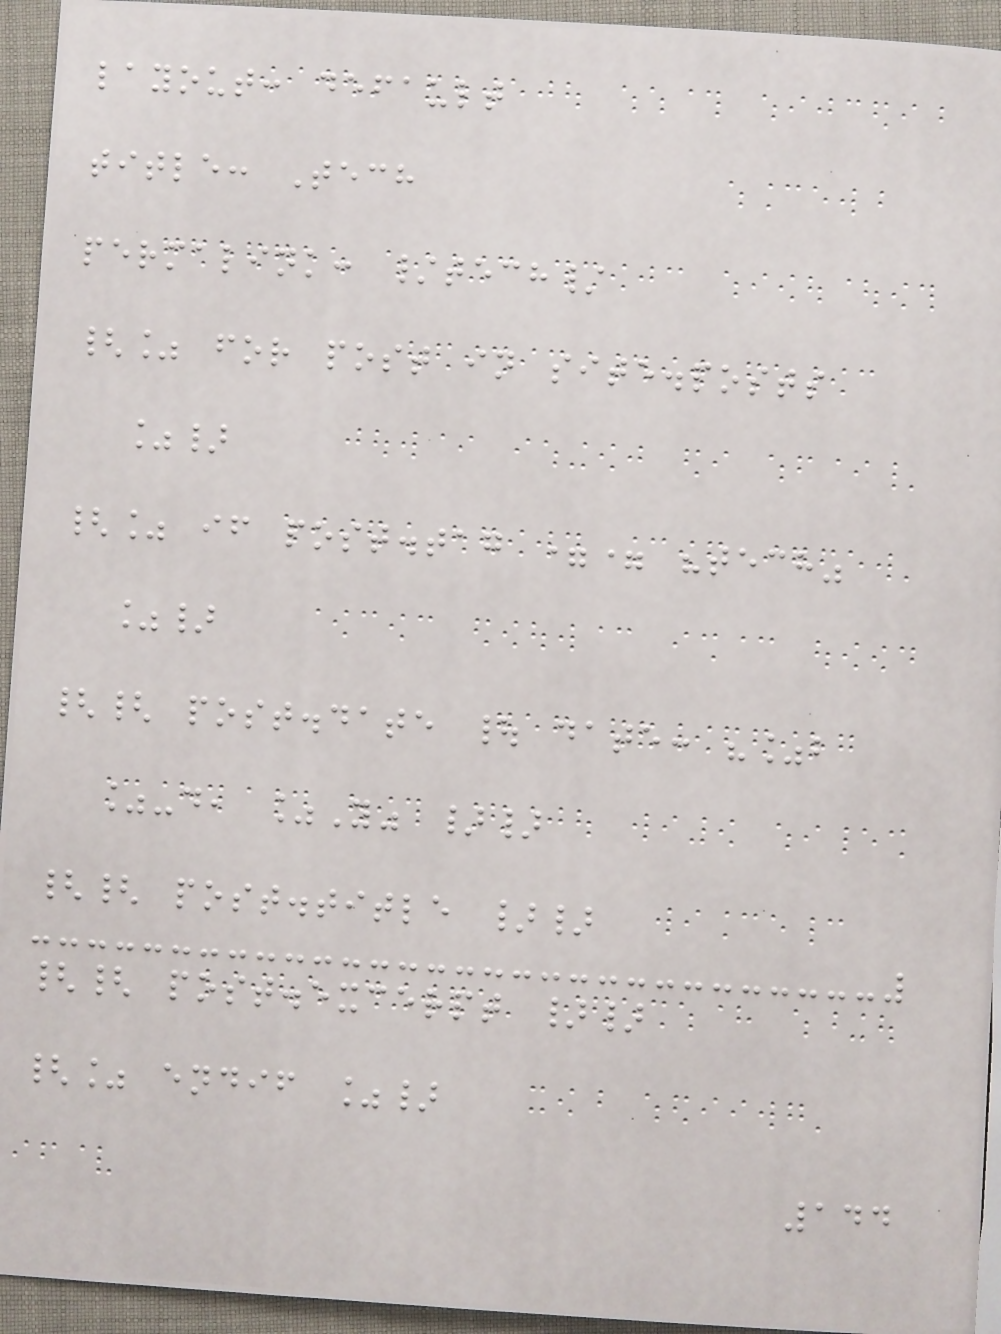layout: default
title: Tech
permalink: /tech/
{% for post in site.posts
%}
{% if post.tag == "tech"
%}
{{ post.date | date: "%b
%-d, %Y" }}
{{ post.title }}
{{ post.excerpt }}
{% endif %}
144
